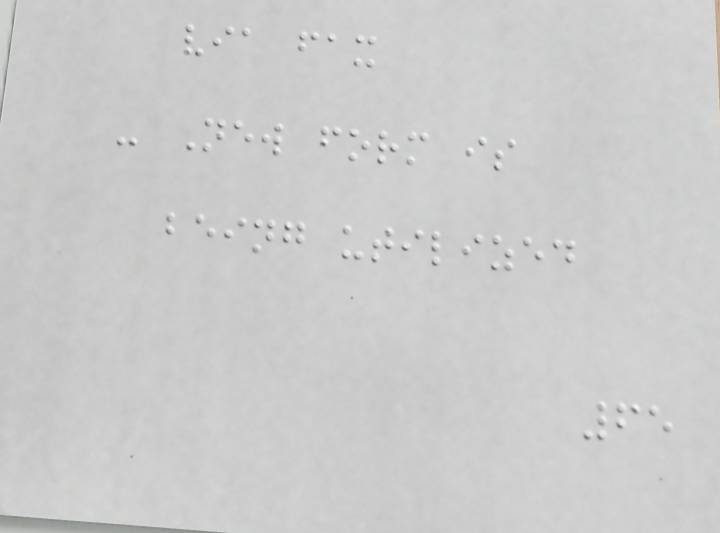via fax
- New form is
being utilized
65
